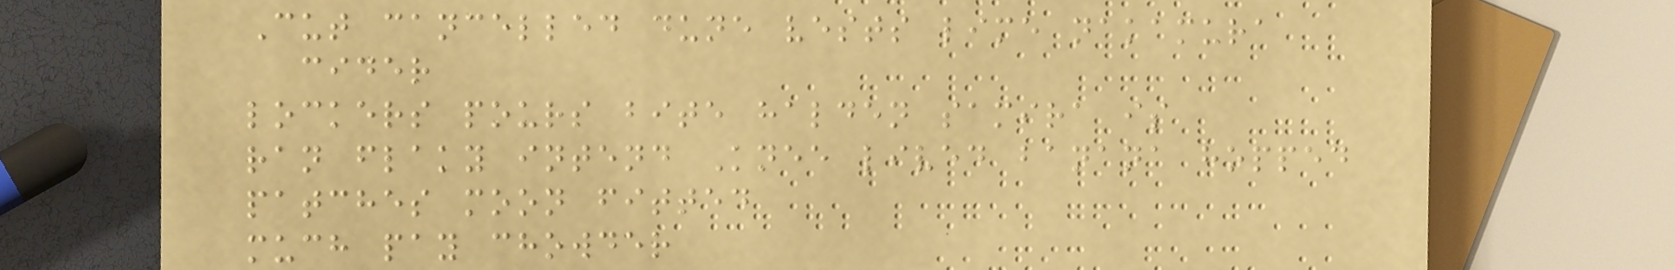Cut cancelled dune vests lime nakamura
cider
lockers pours bite halden samira is
ran flaky intend Knee lived banana hopped
patches moon fitted
much pay chowder
